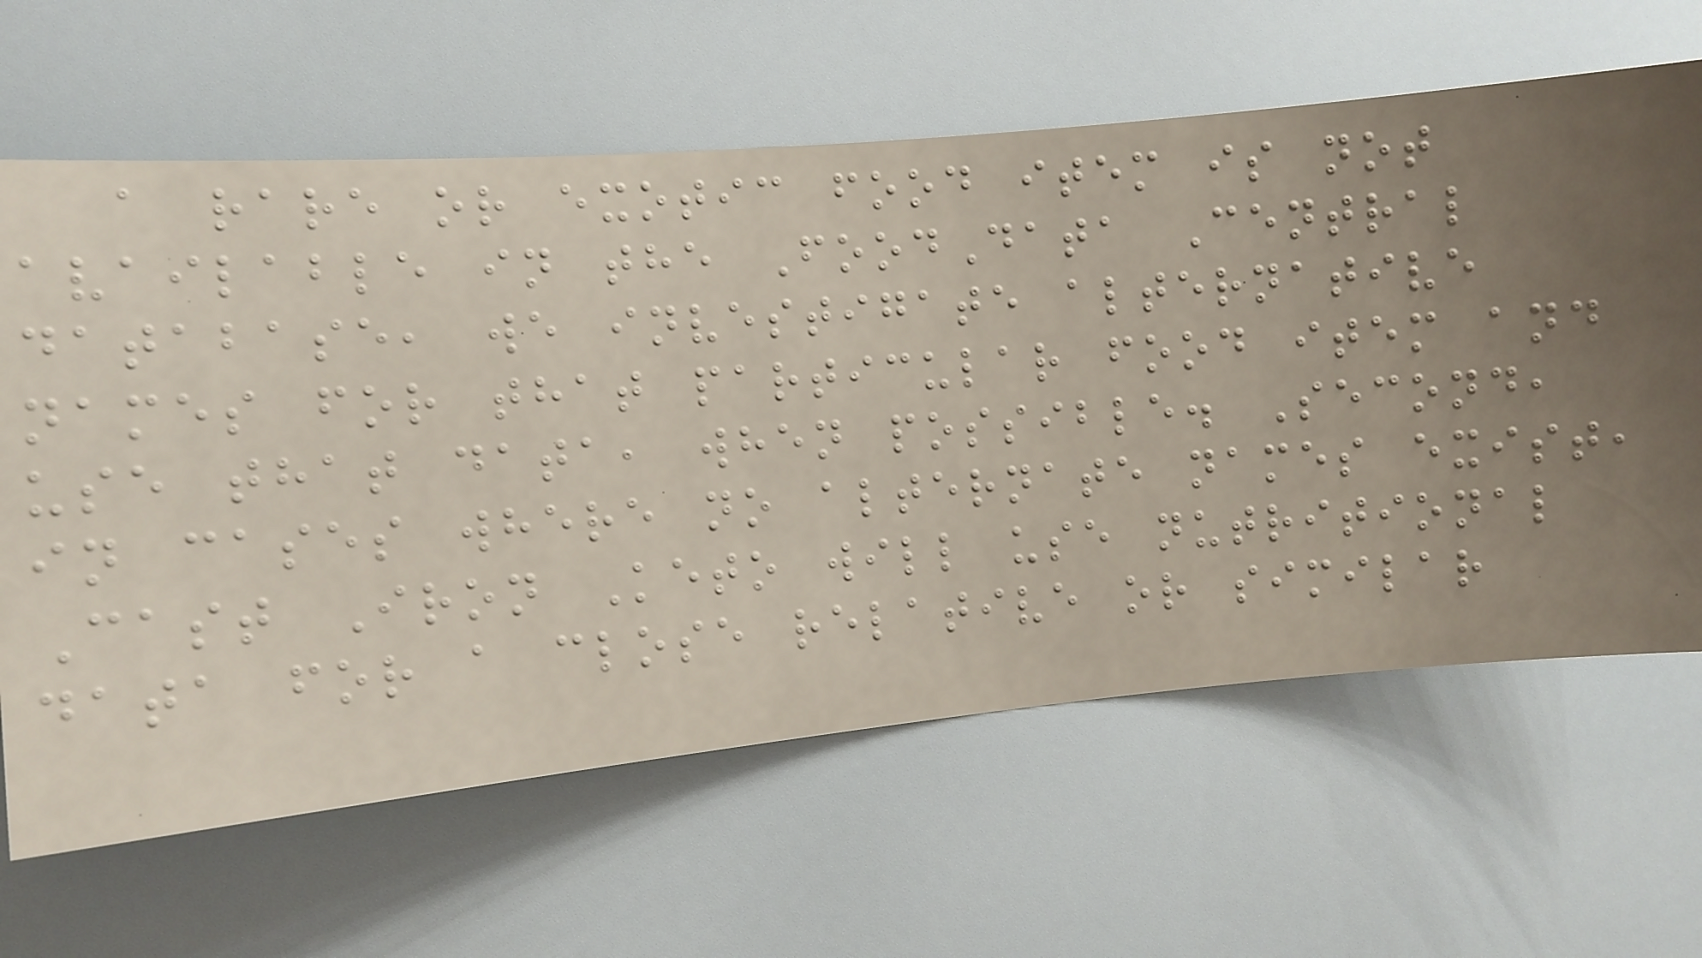a rare or exotic food item is not
available in the FoodData Central
database, we investigate alternative
names for that particular food item and
use that data, when possible. Second,
in cases where no alternate names exist,
Cast Iron Keto will use nutritional
data for a close relative or similar
